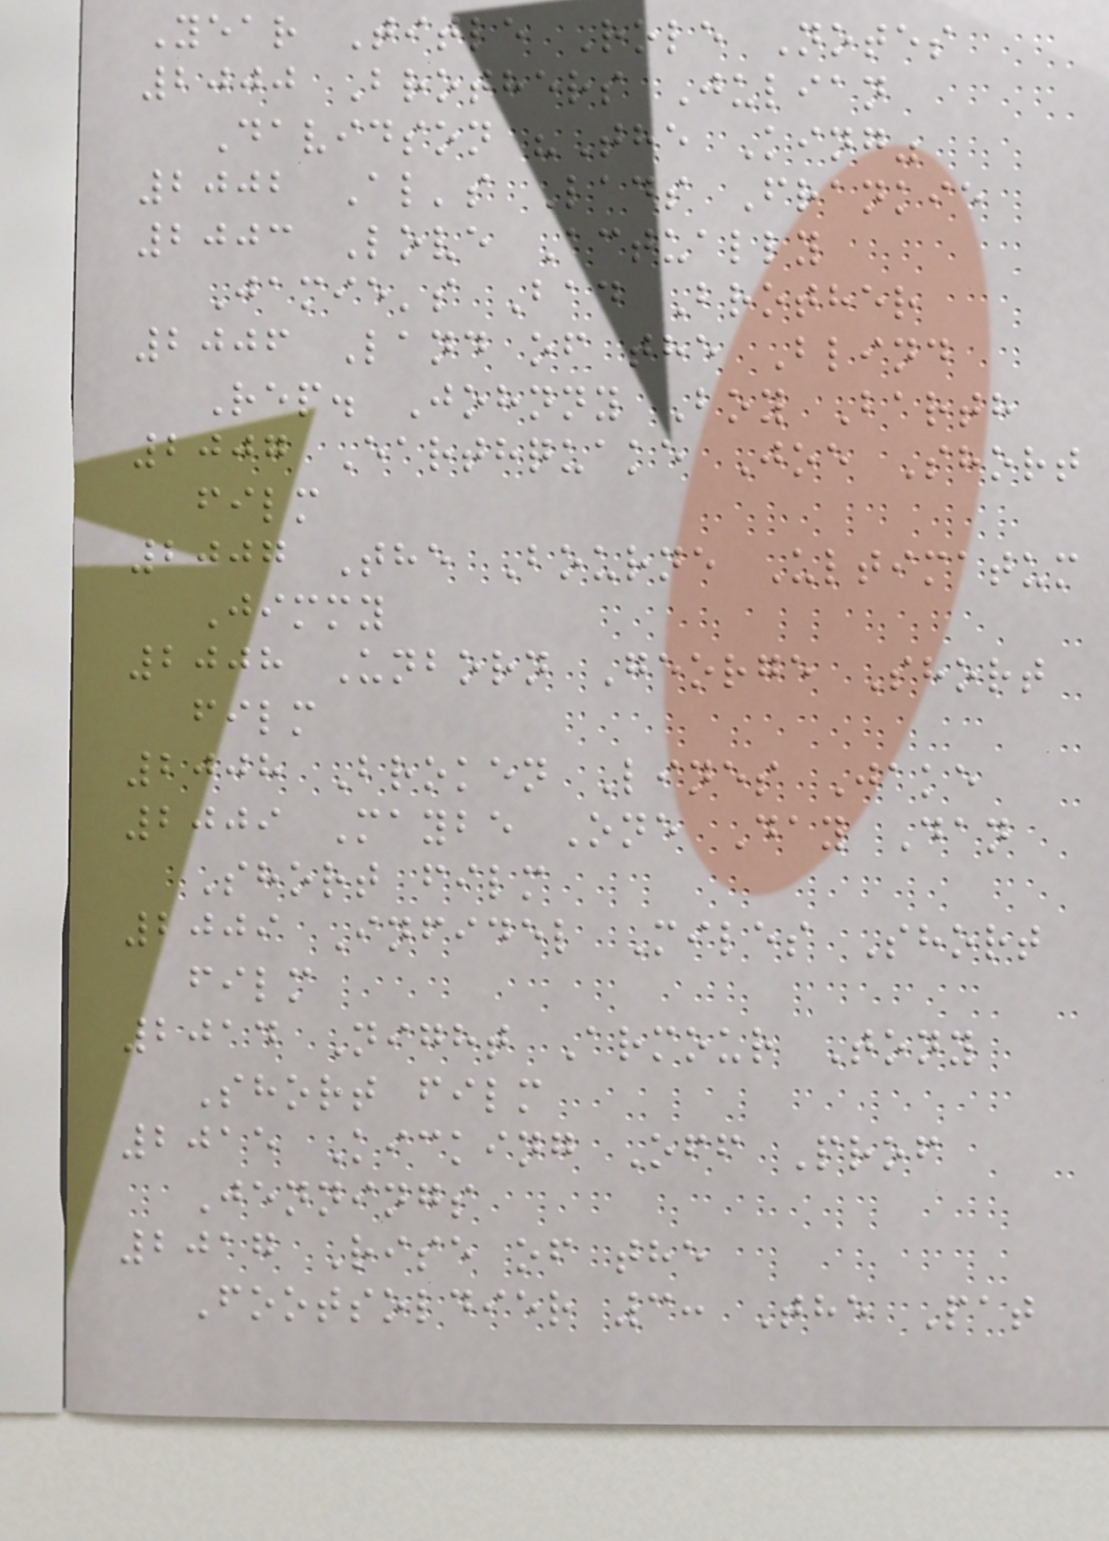Year Title Role Notes
2000 Brothers Julian
Davidson "The King"
2002 Al's Lads Frankie
2003 Love Actually
Jamie's Bad Brother
2006 Land of the Blind
Rep. Johnny Boy Barth
2007 Earthquake Joe Short
film
2007 The Bourne Ultimatum
Jimmy
2008 Unborn George Short
film
2008 Broken Lines Jake
2009 Maybe One Day Dan
Short film
2009 Infidel Miles Short
film
2014 Night Armour Tony
Short film
2015 Kicking Off Prof
Jennings
2017 Rise of the
Footsoldier 3: The Pat
